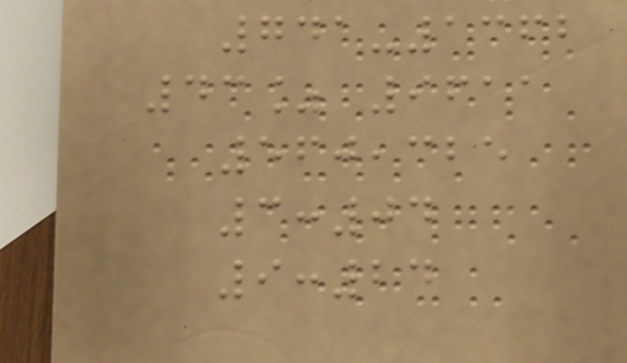741-1362
43% 9611
560,325
3:04
9:24
